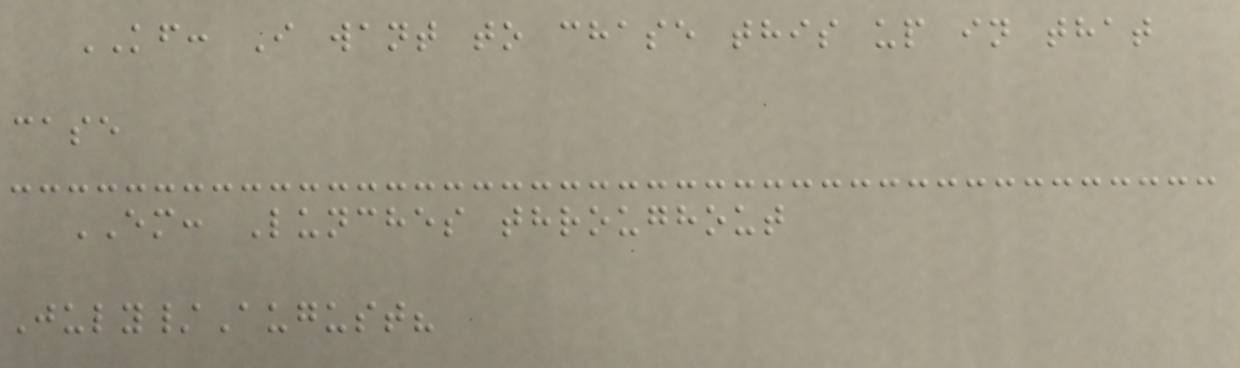KF: I want to chase this up in that
case
EM: Lunches throughout
July/August?
